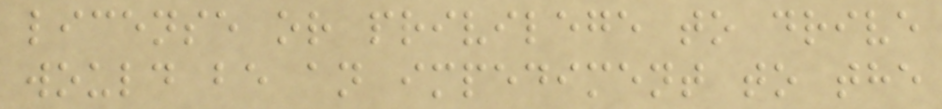license or privilege to drive
would be an impediment to the
